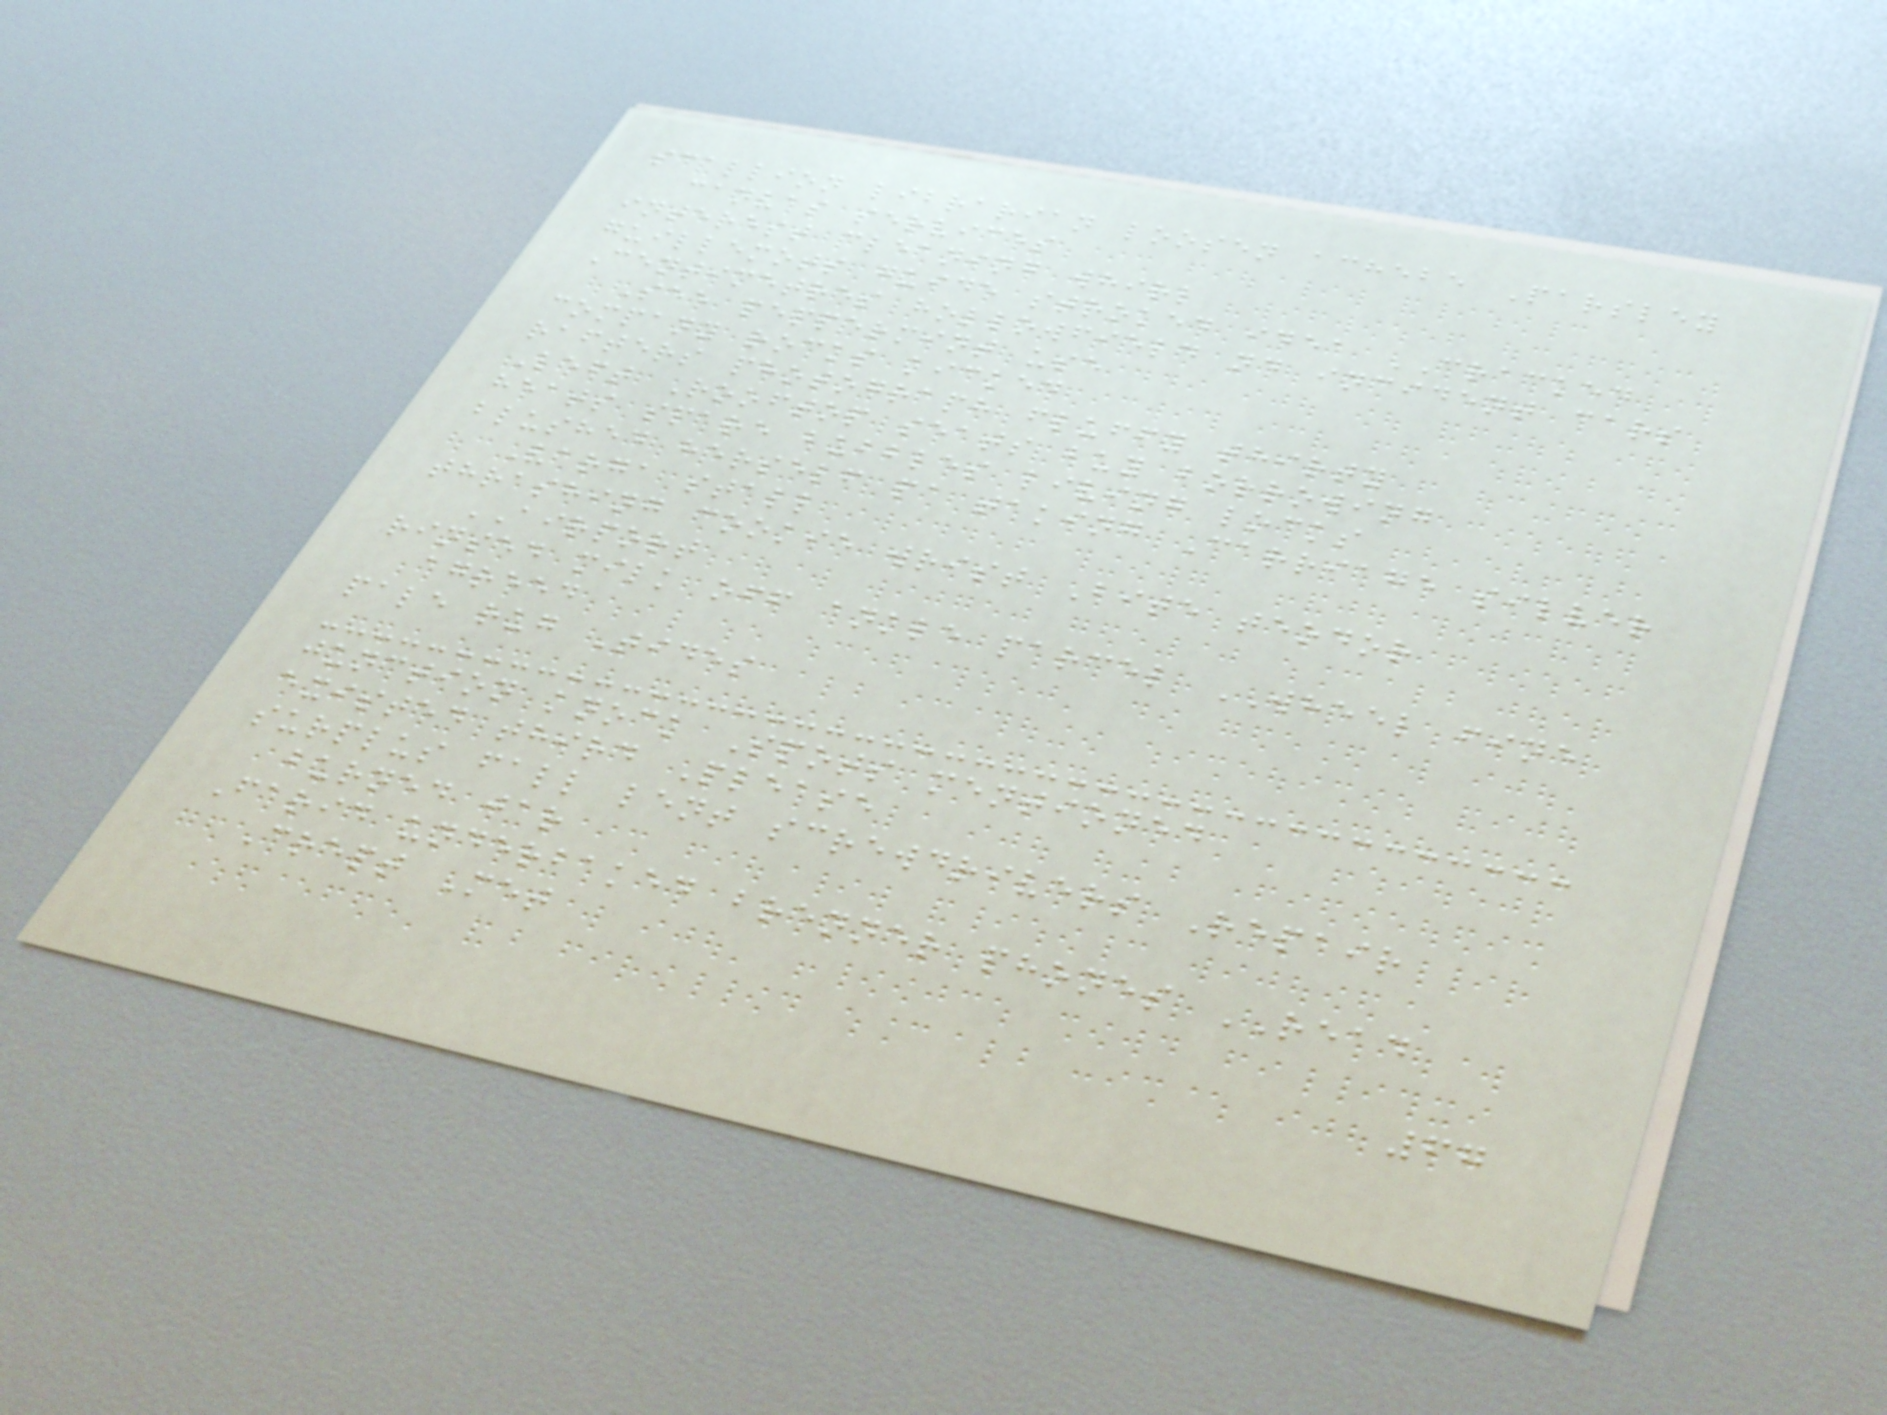scallion librarian loosen achebe Parsley
canvas services
interest cleaning whirl
guillemots guide stroked idea CRACKED
Centimetres hollowfield nd incident cars
See peppermint use
company rocks kicked
rafters photograph fluffy thirty
Left Rooftop seats buy borrowing
heats spare bubbles living locks
blushed herself pa taking Carriage silver
Varga stall
thrashing cookie wrist Bite teodor
AIRPORT
rinsed milk off ankle parcel WHEEL fine
agreed
pale rug Tides
junction knock Spots mentioned
existed third Please
surplus fall lent screwdrivers Repair
burned jar
Farid underbaked brenner phones READ
Crept Met
67
